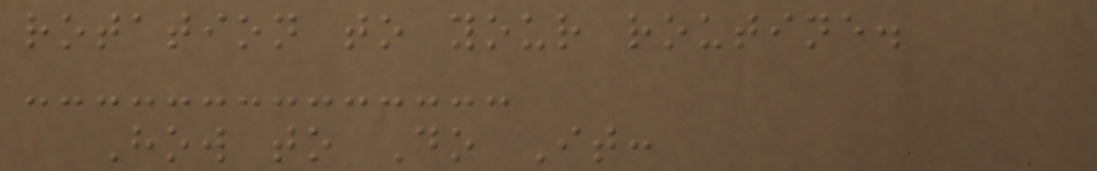rotation to your routine.
How to Do It:
